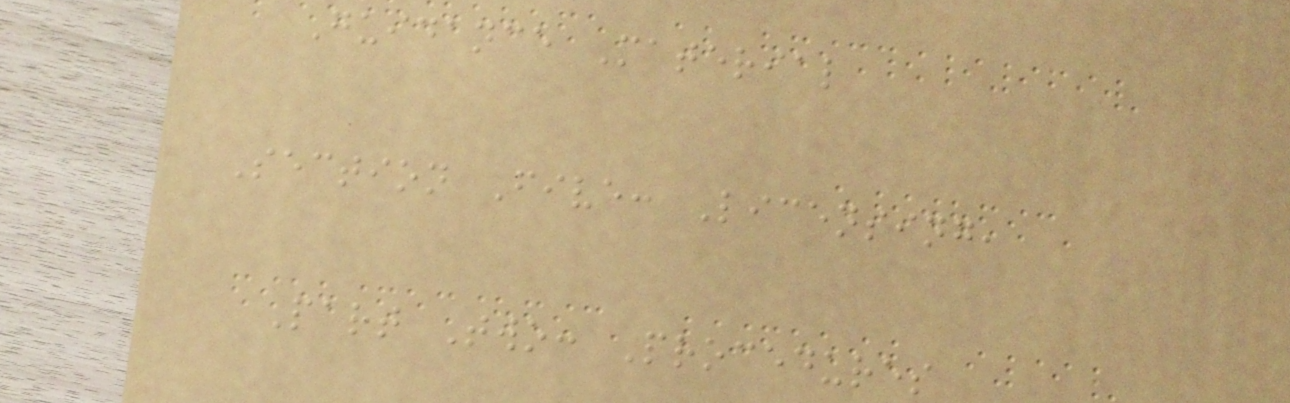Guidance Material
Section Five: Licensing,
Part Two: Procedures
